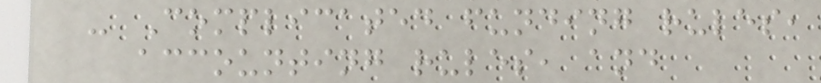- Complicated funding rules,
accounting rules, and
